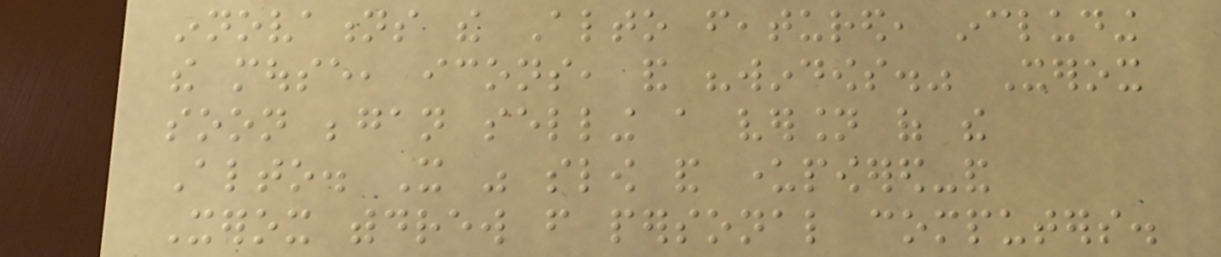innovations the Alto featured, including
the mouse, icons, and "windows." Xerox
soon began selling a version of the
Alto. It was slow and underpowered-and
Xerox withdrew from personal computers.
